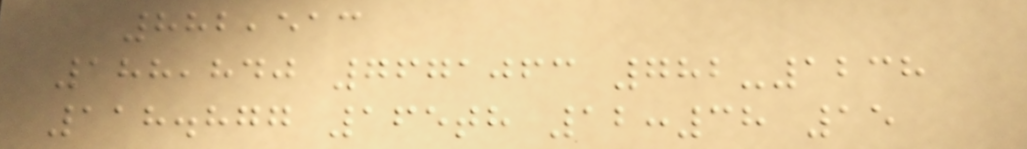882,513
188,840 7671063 782-1238
118.877 165th 12:38 15
